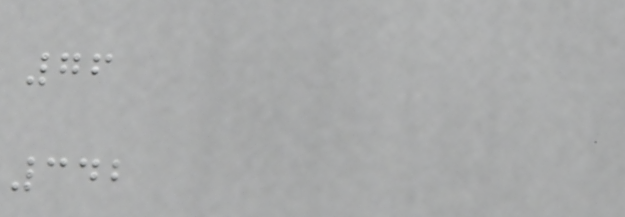76
342
